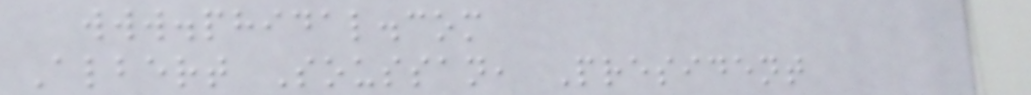www.phidal.com
Albert Soussan, President
